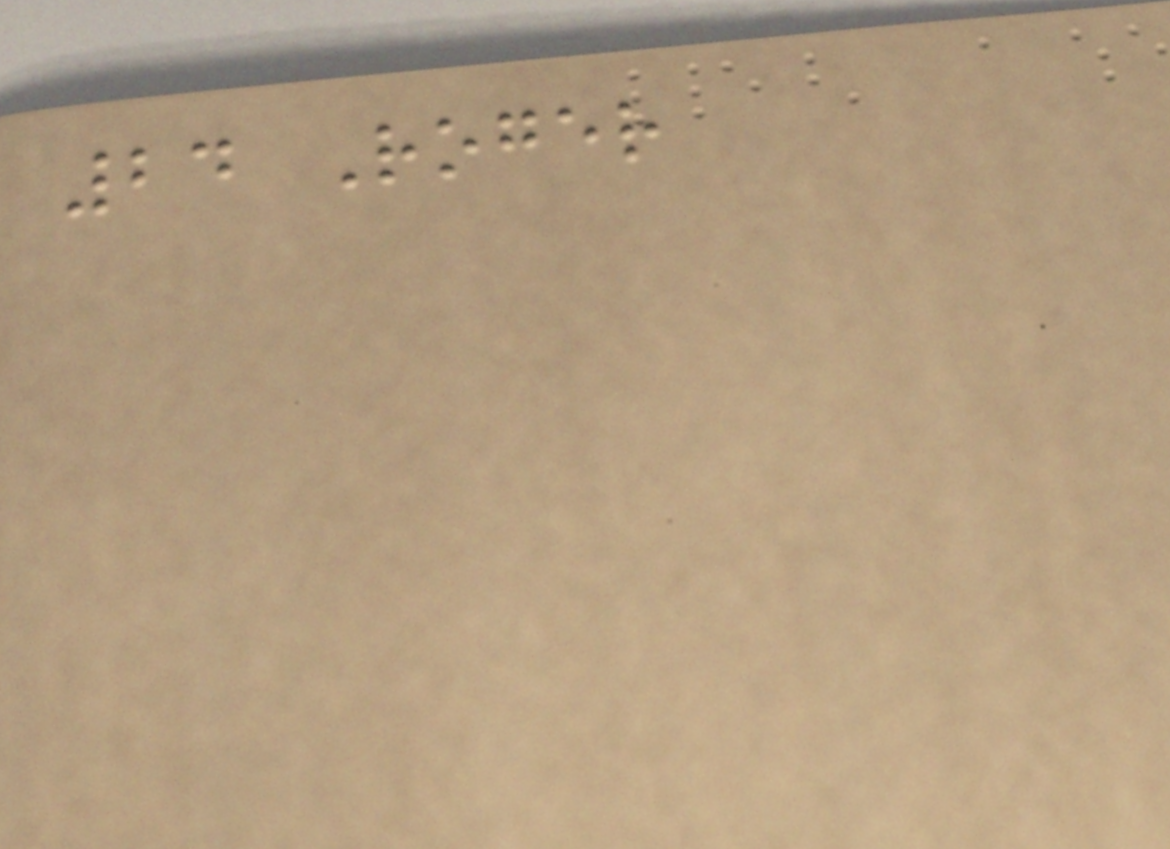24 Roger
